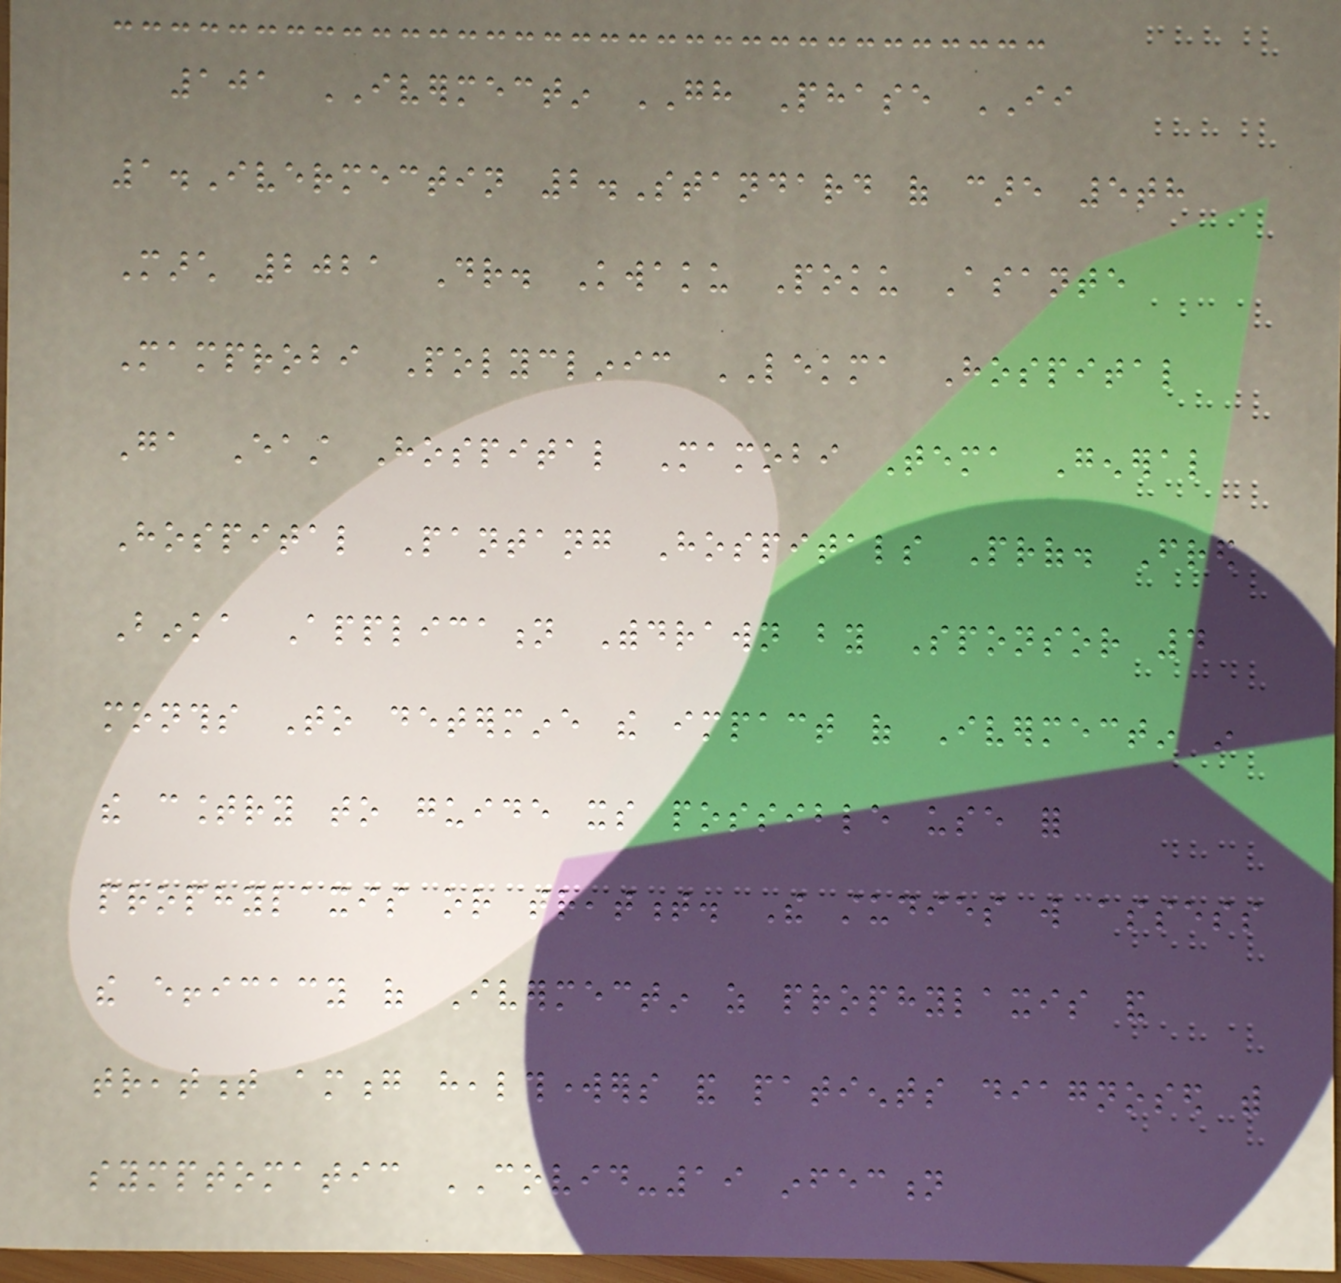101 IVERMECTIN GH Phase II
1.Ivermectin 2.Standard of care 5th
March 2021 Dr. Kwaku Poku Asante
Mamprobi Polyclinic LEKMA Hospital
Ga East Hospital Mamobi Tema General
Hospital Pantang Hospitals Prof. Fred
Binka Application Withdrawn by Sponsor 4
months To determine the impact of Ivermectin in
the country to guide its possible use for
prophylaxis or treatment. The studies will assess
the efficacy of Ivermectin as prophylaxis and
treatment among healthworkers and patients diagnosed with
symptomatic COVID-19 infection
